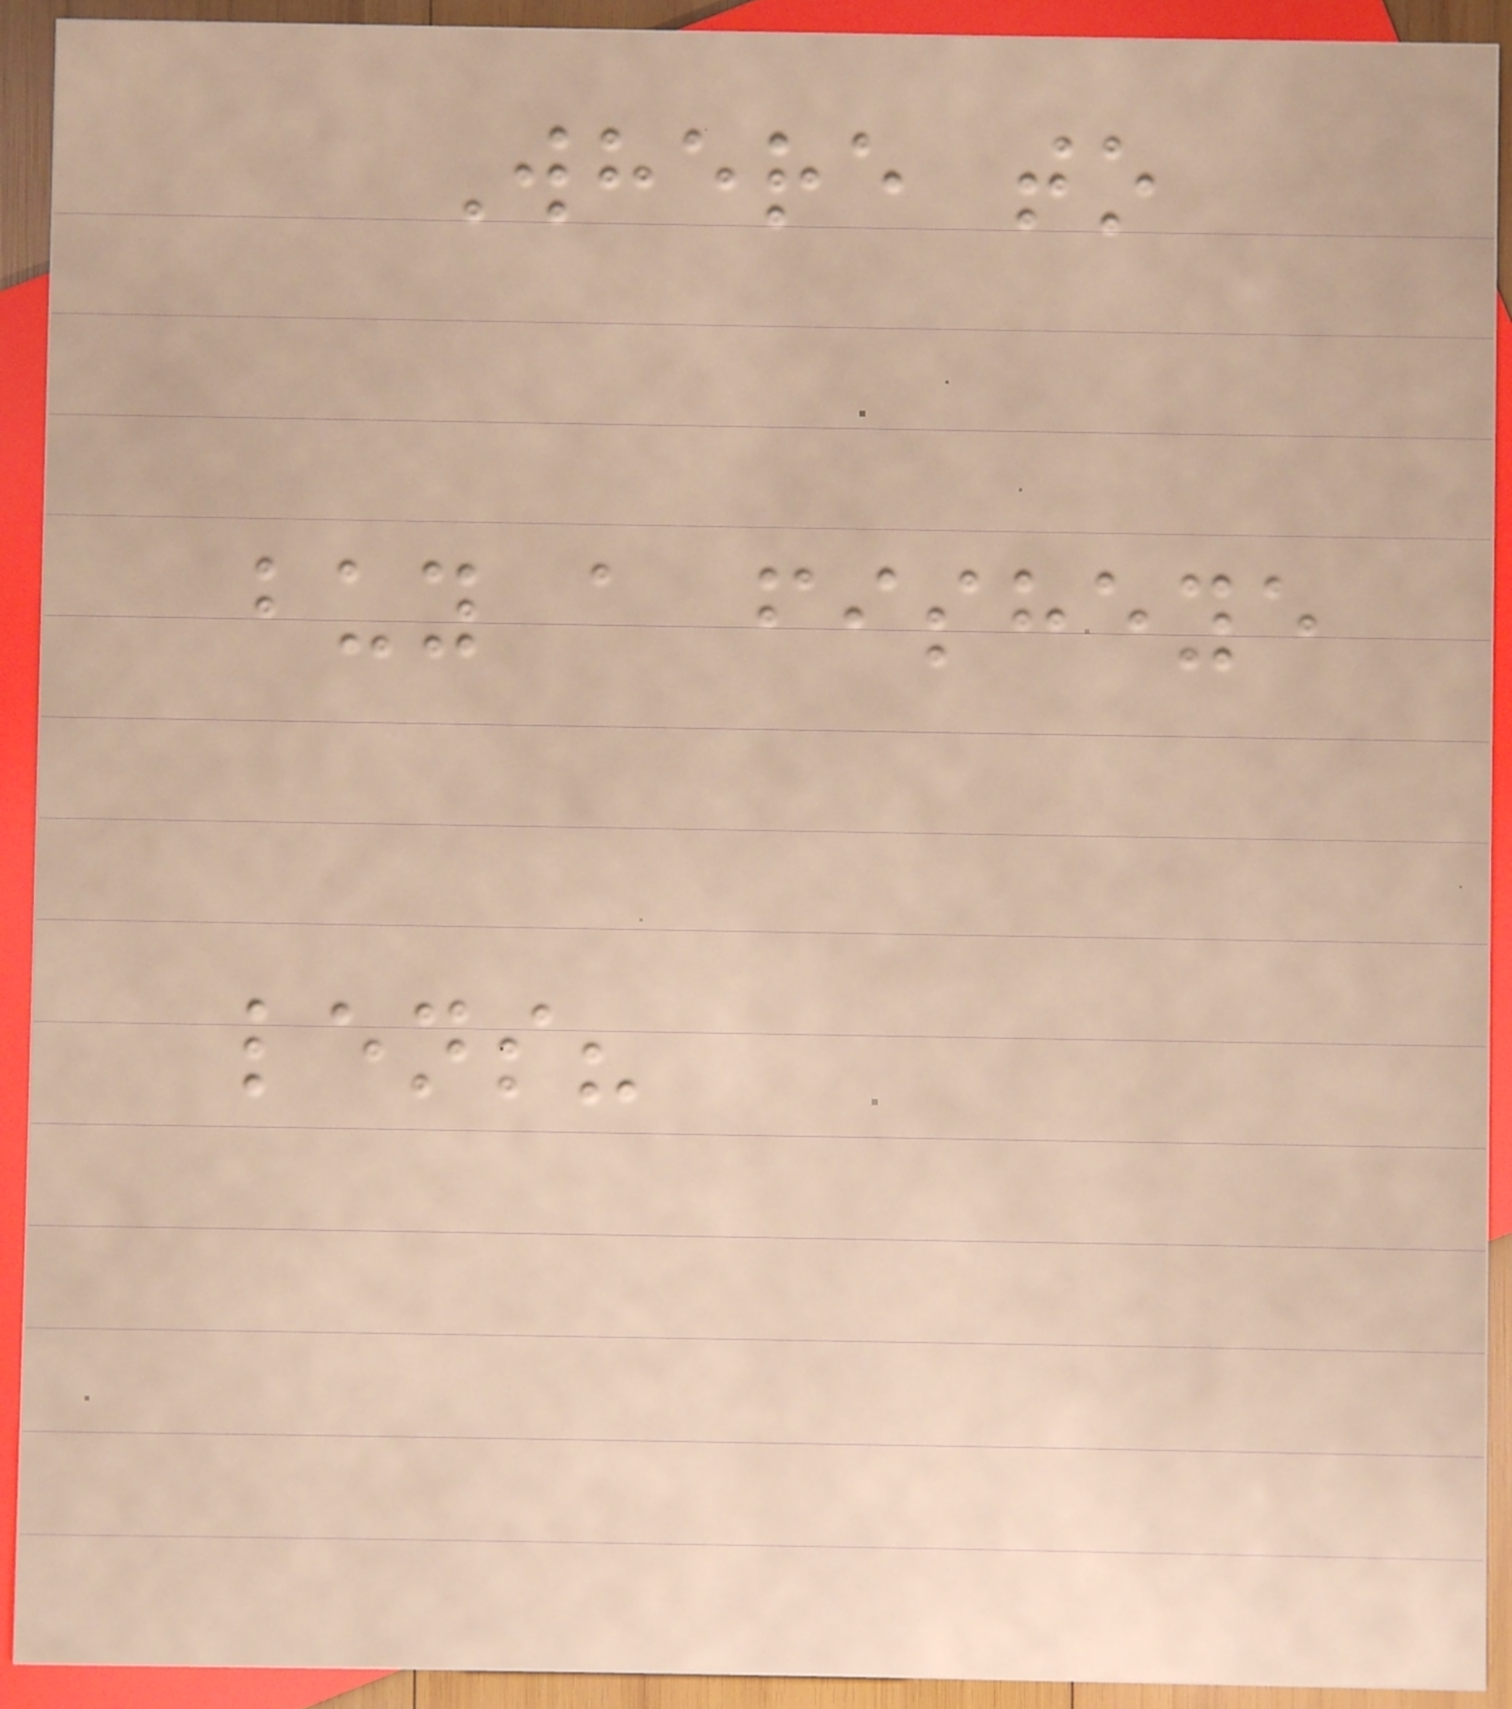Where to
buy a fisheye
lens?
